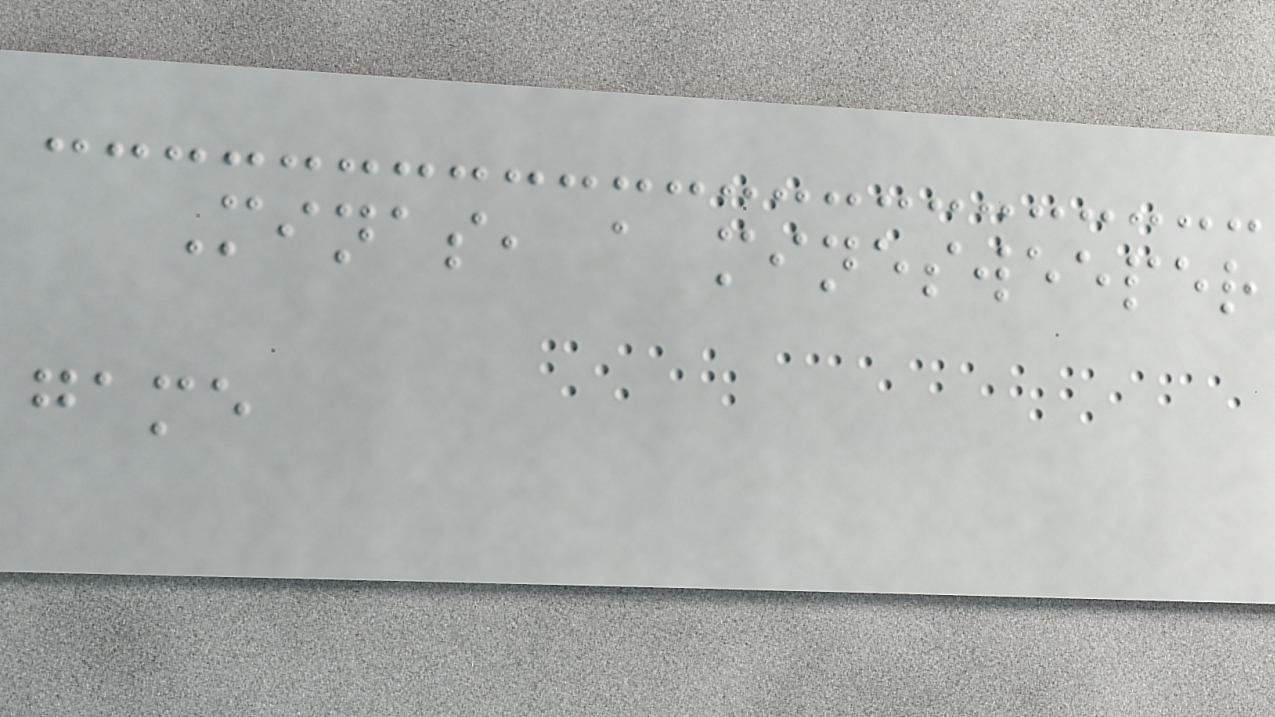Minas, a minesweeper
game
